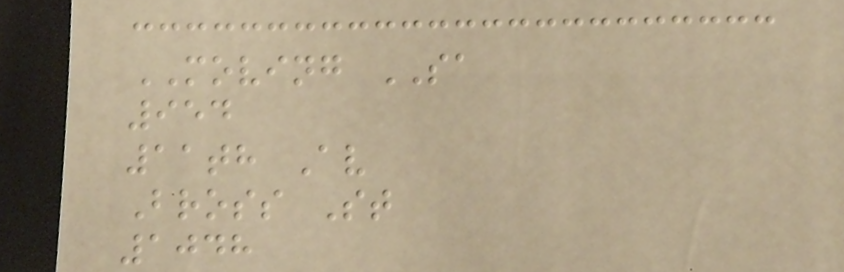MOVING SA
954
11th Av
Bross St
1048
